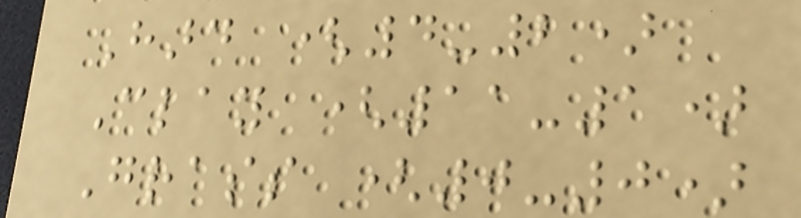Hard (4-2)
Clay (11-1)
Grass (0-0)
